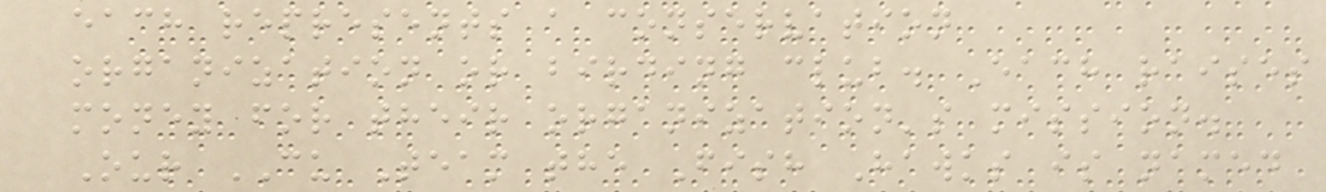each represents a conservation
organization or birding club. Each raises
money for their organization's mission.
Our CU Team the Fish Hawks is named
